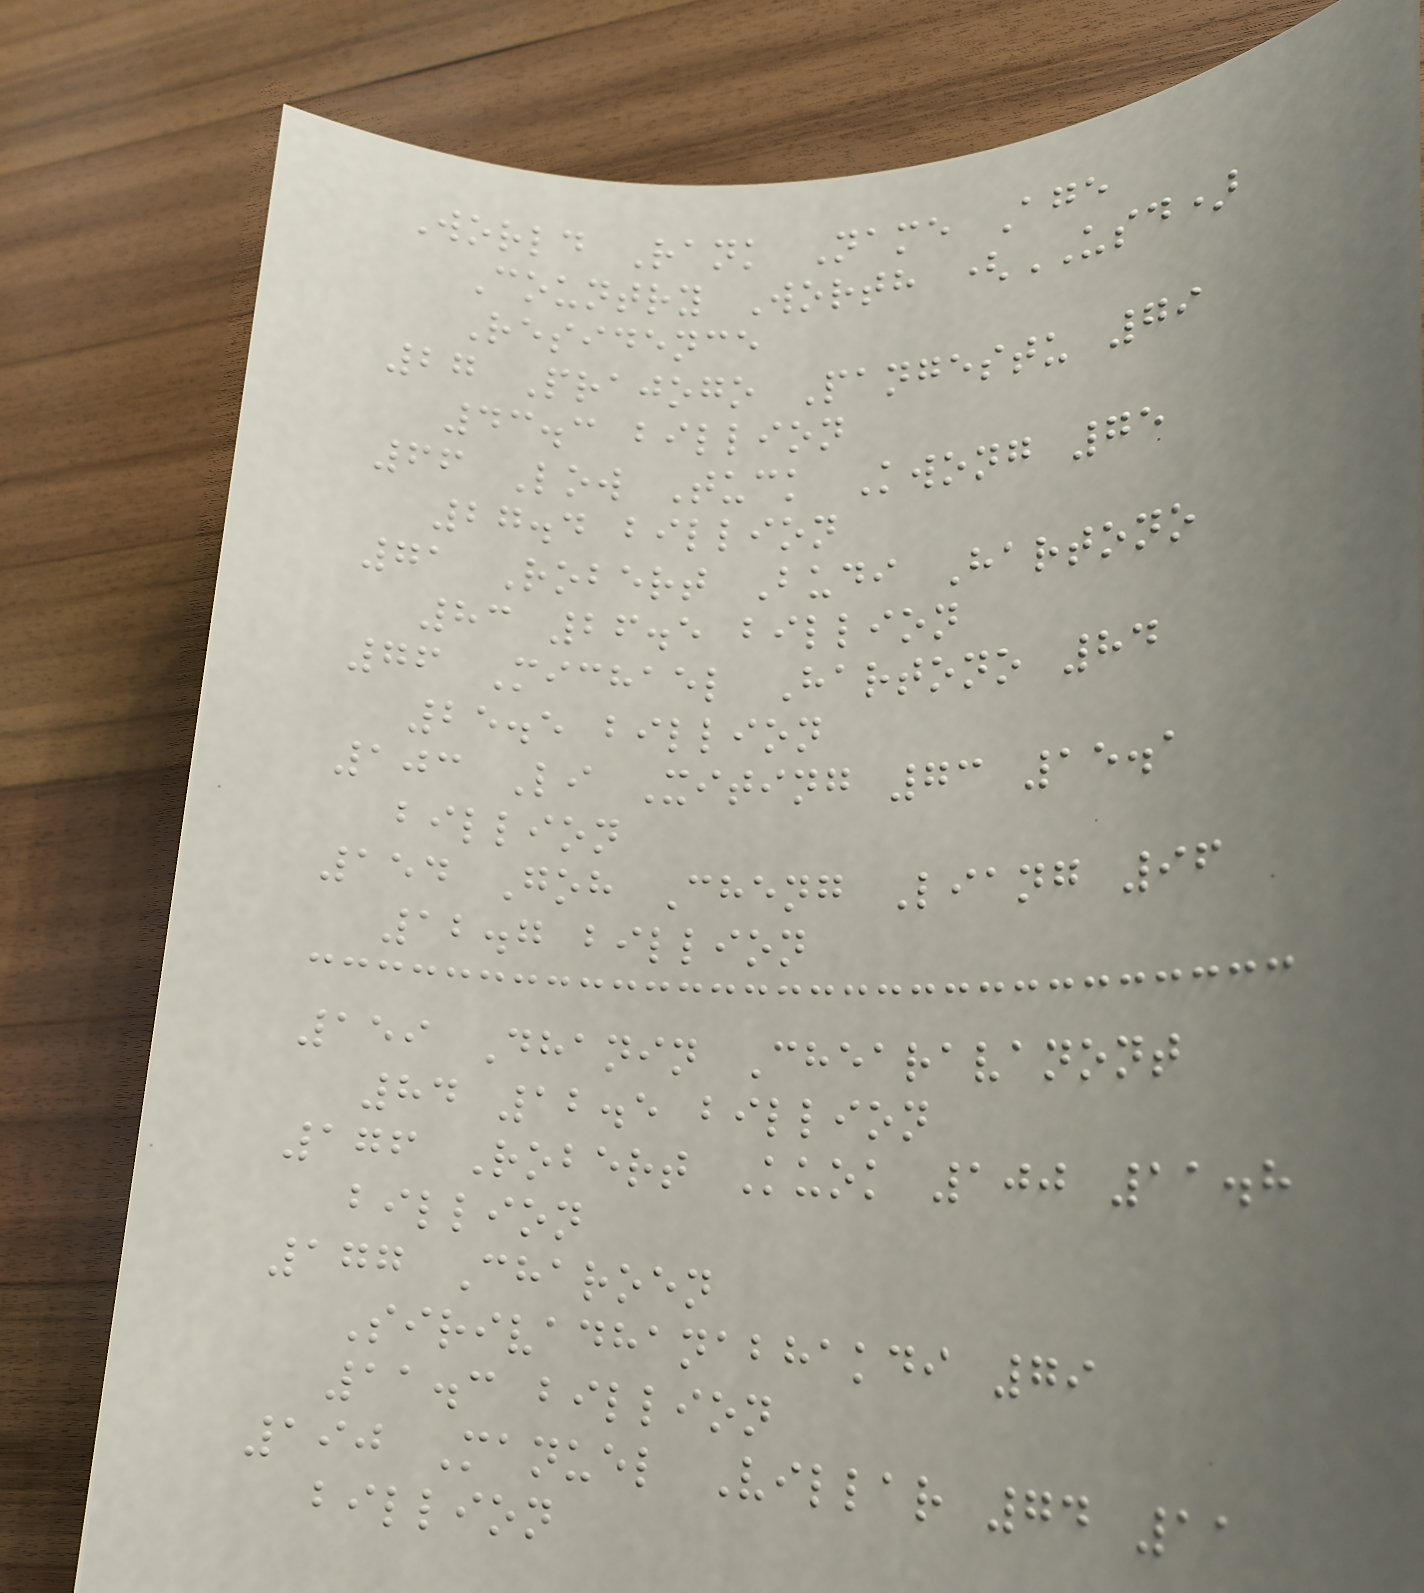World Rank Name Age
Country Worth (USD)
Residence
27 Prajogo Pangestu 79
43.3 billion
66 Low Tuck Kwong 75
27.4 billion
71 Robert Budi Hartono
83 26.5 billion
76 Michael Hartono 84
25.5 billion
103 Li Xiting 73 15.1
billion
154 Goh Cheng Liang 96
12.7 billion
159 Dhanin Chearavanont
84 12.5 billion
176 Robert Kuok 100 11.8
billion
177 Charoen
Sirivadhanabhakdi 79
11.3 billion
190 Manuel Villar 74 11
billion
